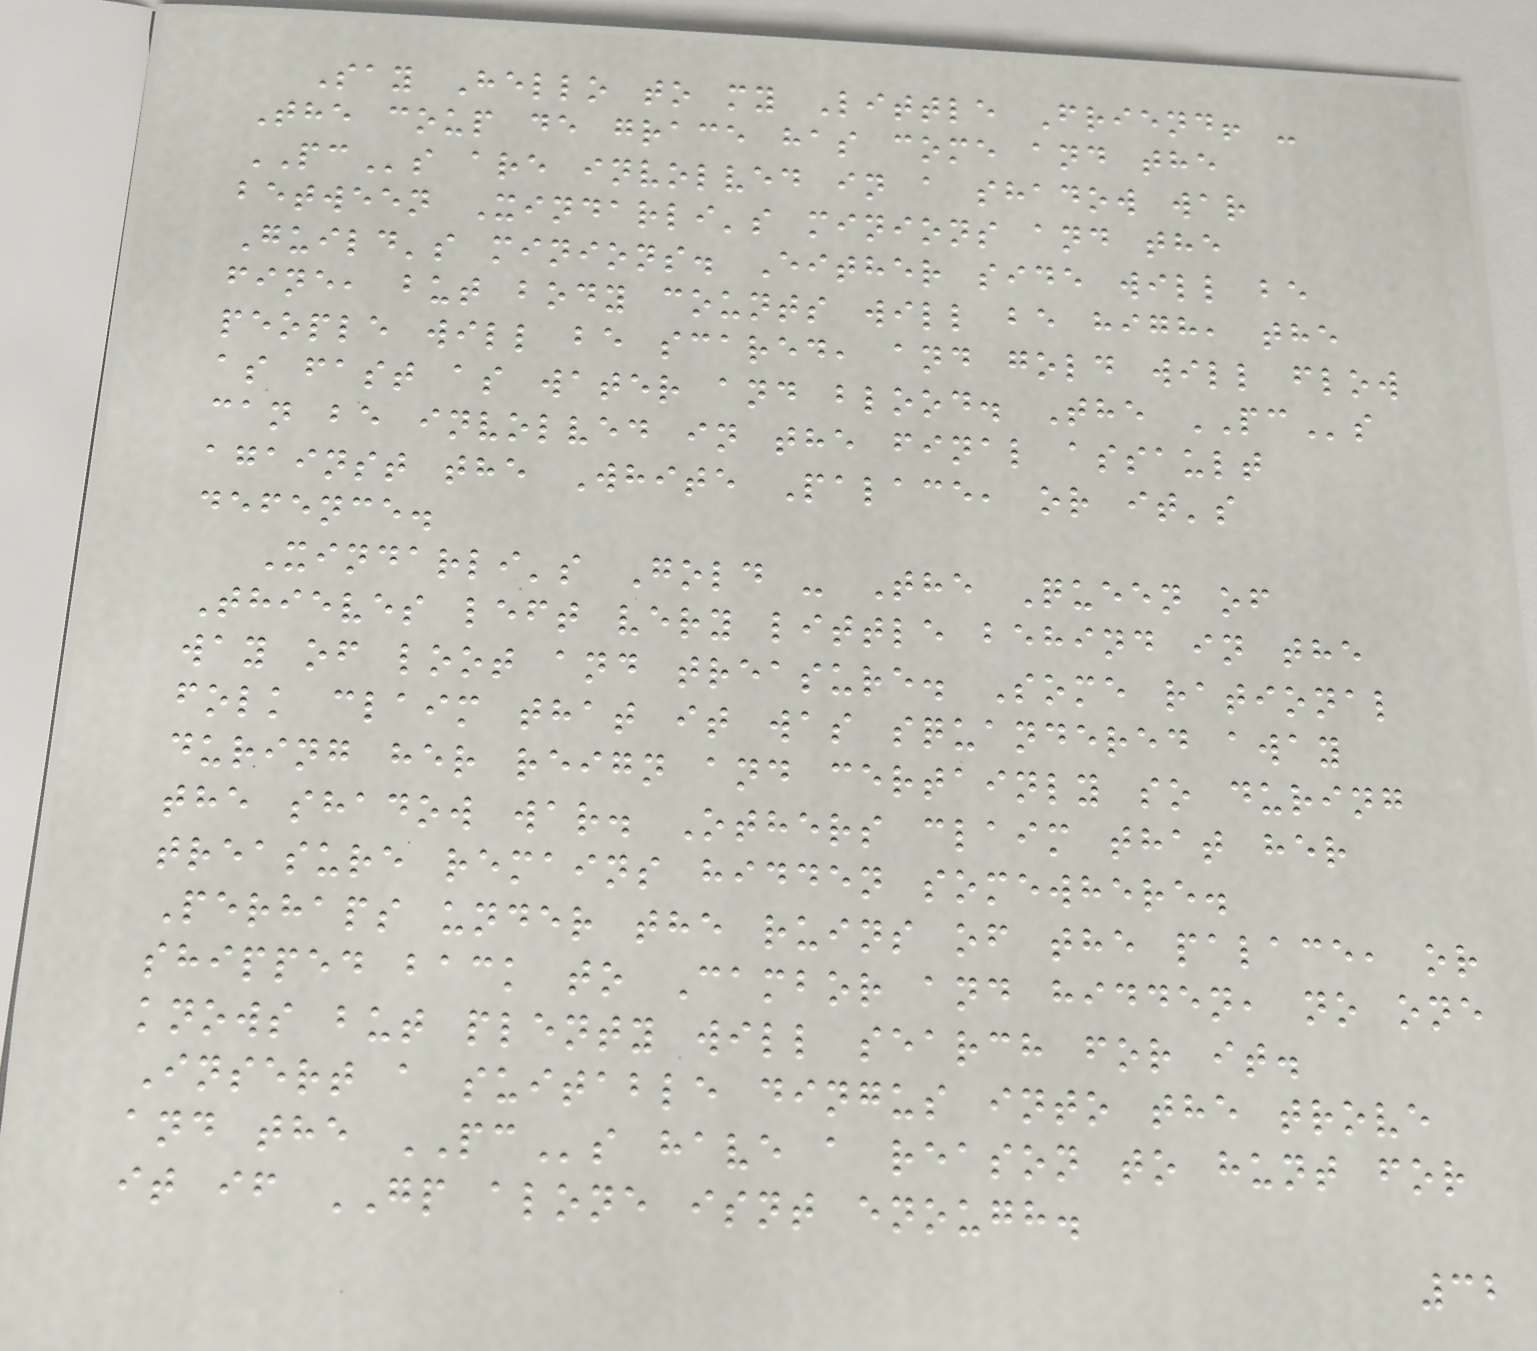Say Hello to my Little Friend! -
The coup de grace has come and the
PCs are involved in a shadow war
between Xindarli's minions and the
Guild's minions. Either side will be
fine, but body counts will be high, the
people will be scared, and gold will flow
as fast as water and blood. The PCs
can be involved in the final assault
against the White Palace, or it's
defence.
Xindarli's Gold - The Queen of
Thieves left very little behind in the
way of loot and treasure. Some rational
folk claim that it was squandered away
during her reign and certainly so during
the shadow war. Others claim that her
treasure remains hidden somewhere.
Perhaps under the ruins of the palace, or
shipped back to Cambor and hidden, no one
knows but plenty will search for it.
Insert a suitable dingus into the trove
and the PCs have a reason to hunt for
it if GP alone isnt enough.
32
